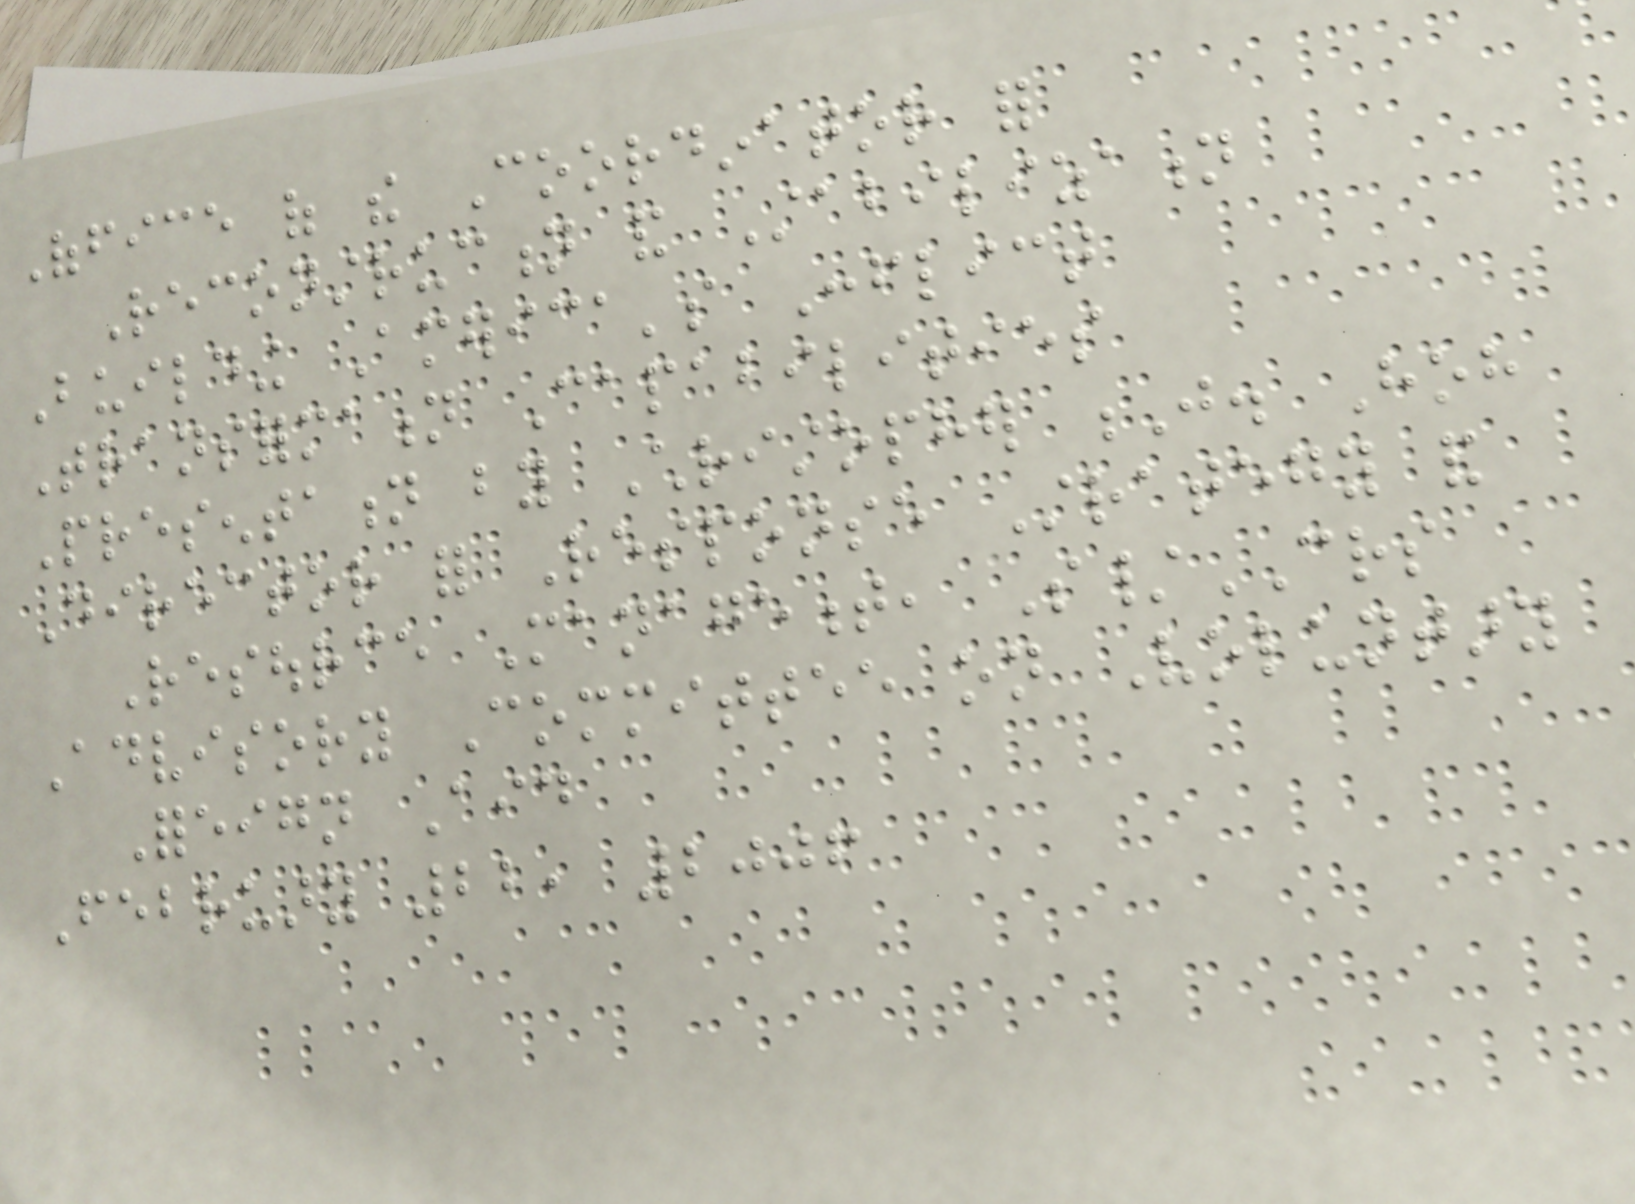Office of the Coordinator for
Reconstruction and Stabilization
Building America's Conflict
Transformation Capabilities
Presentation by Christopher J. Hoh
Director for Response Strategy and
Resource Management, S/CRS
Advisory Committee on Voluntary
Foreign Aid
February 22, 2006
